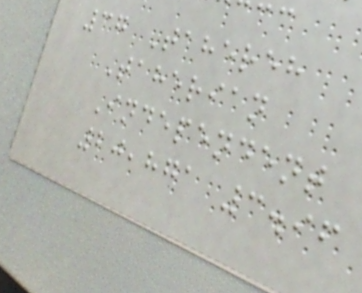37 Tahereh
Taherian
Independent
20,871 3.96
